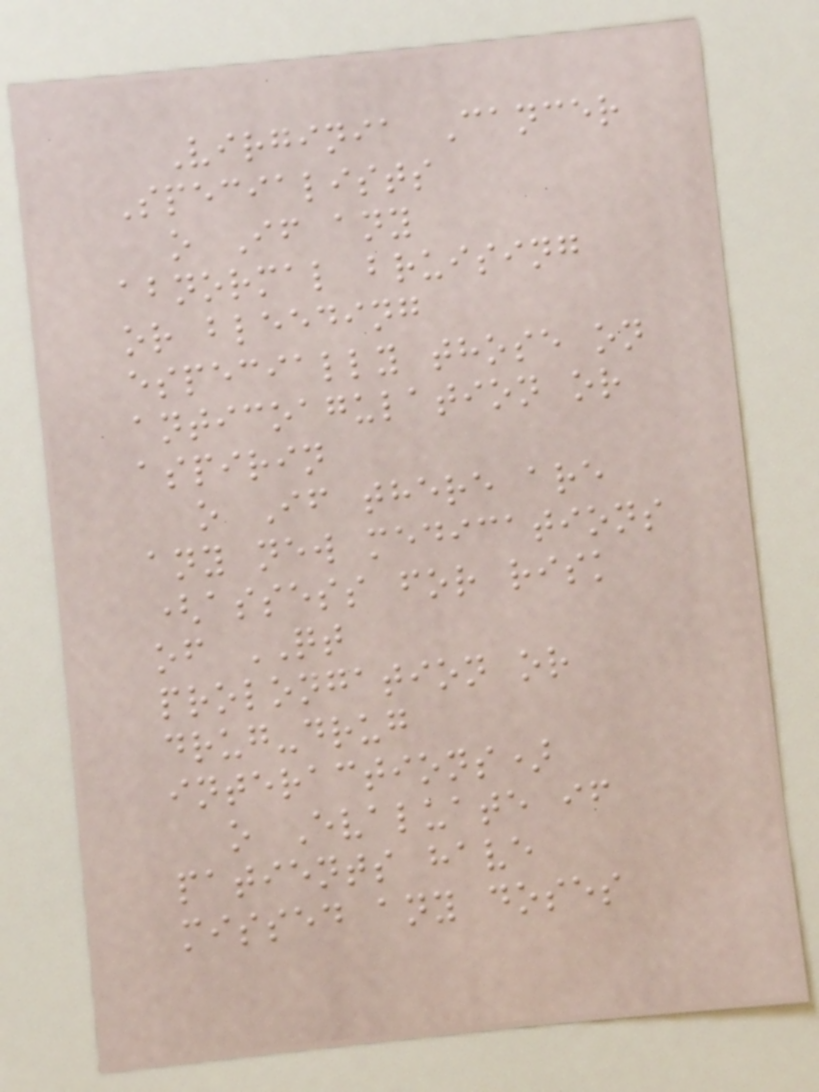Virginia Cancer
Specialists
o If any
abnormal bruising
or bleeding
especially those on
anticoagulation or
aspirin
o If there are
any new medications
(assess for risk
of QT
prolongation or
drug-drug
interactions)
o Evaluate if
patients have
missed any doses
